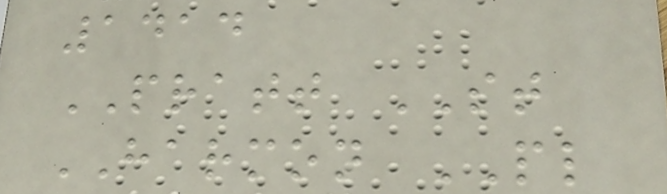1414
PRATT ST
HARMON PL
